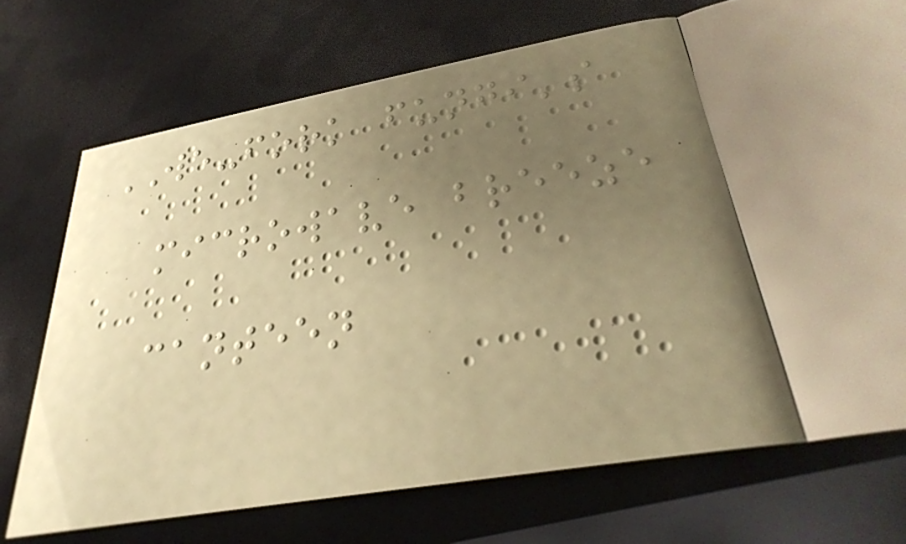WE-fork fungi's
microwave breeze
canteen
